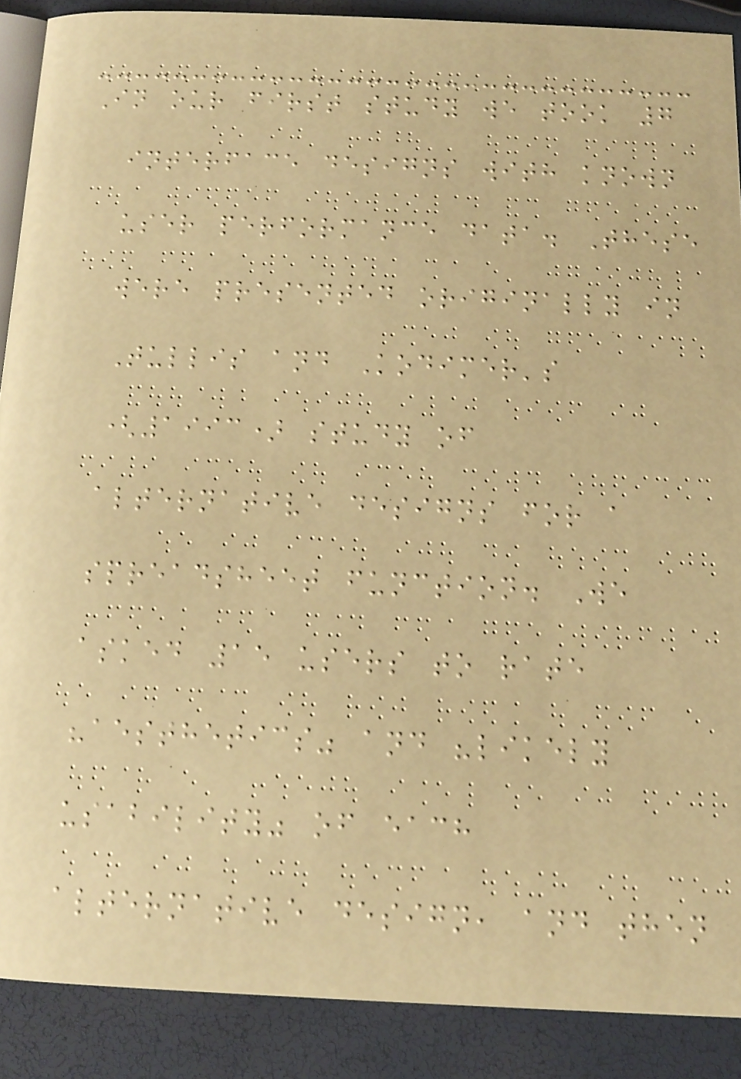In our first study we took 7
interface designs with known
user performance data. These
were presented originally in
Tullis and Kodimer's
(1993) study of
alternative designs for a
spreadsheet function. We
asked 15 users to rate
"aesthetics" and "likely
usability" of each
alternative design, and then
